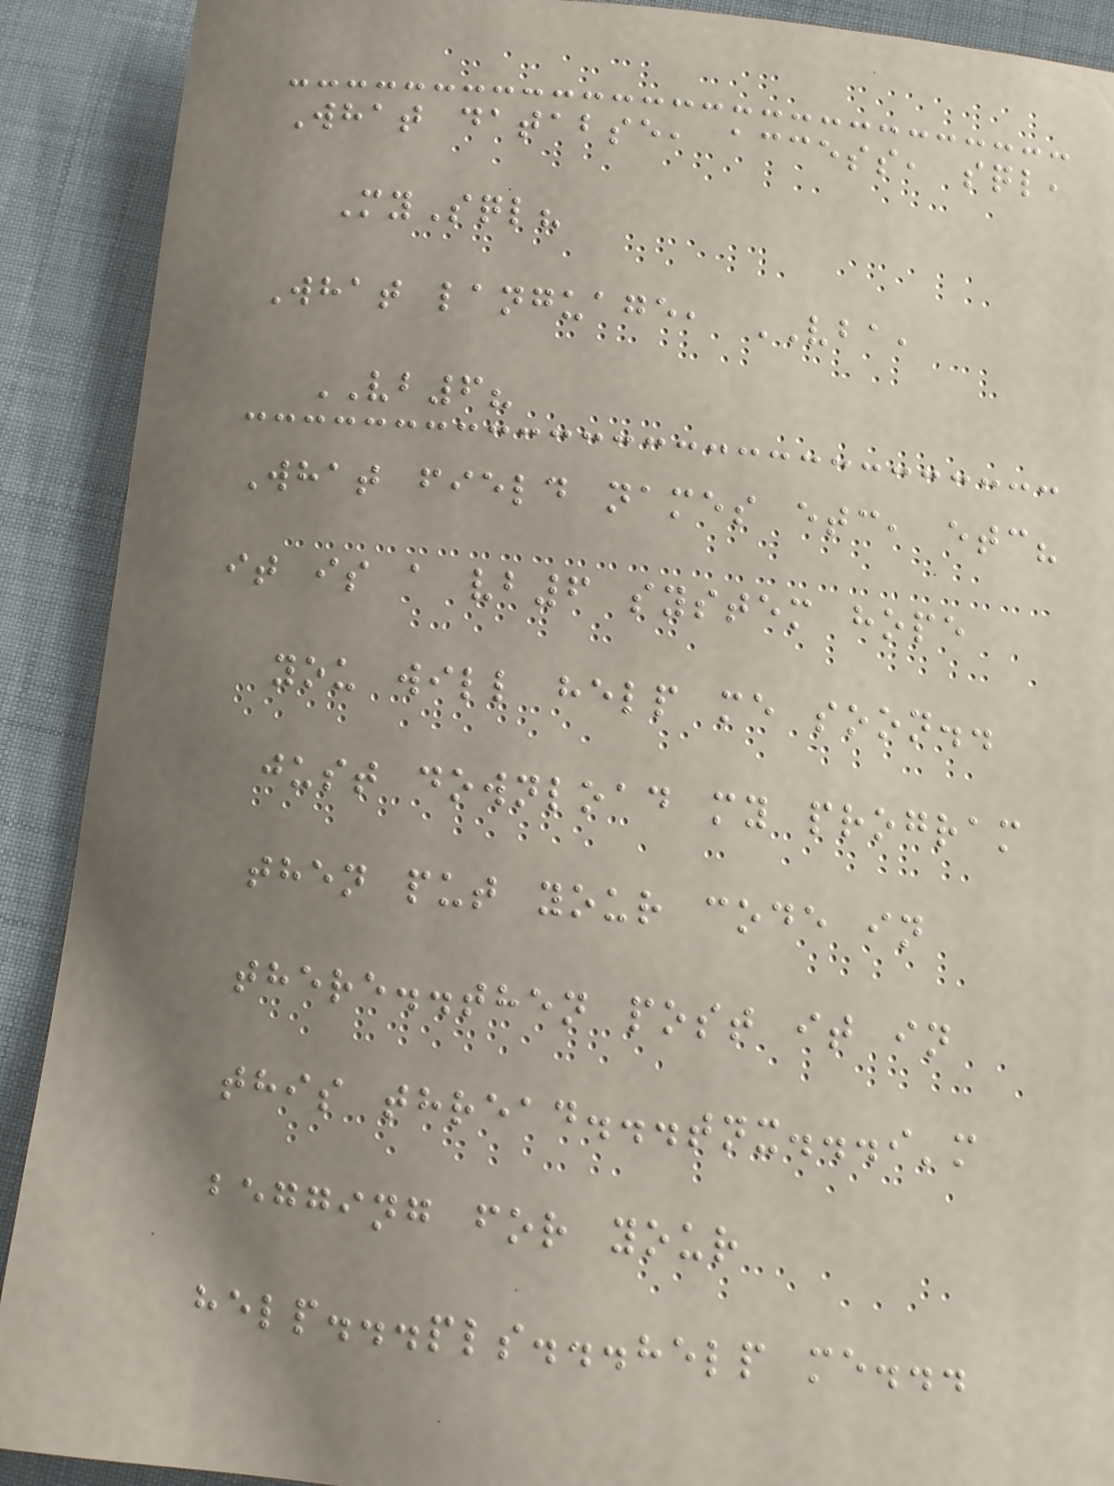What databse, access, sql,
MySql?
What language, VBA,
VB6?
What field names etc, etc?
it is a vb6 system hope
you will help me soon..
just download my program
then put your code in
there..then post it in
this thread...tnx...i'm
begging for your
help...pls...help me...
